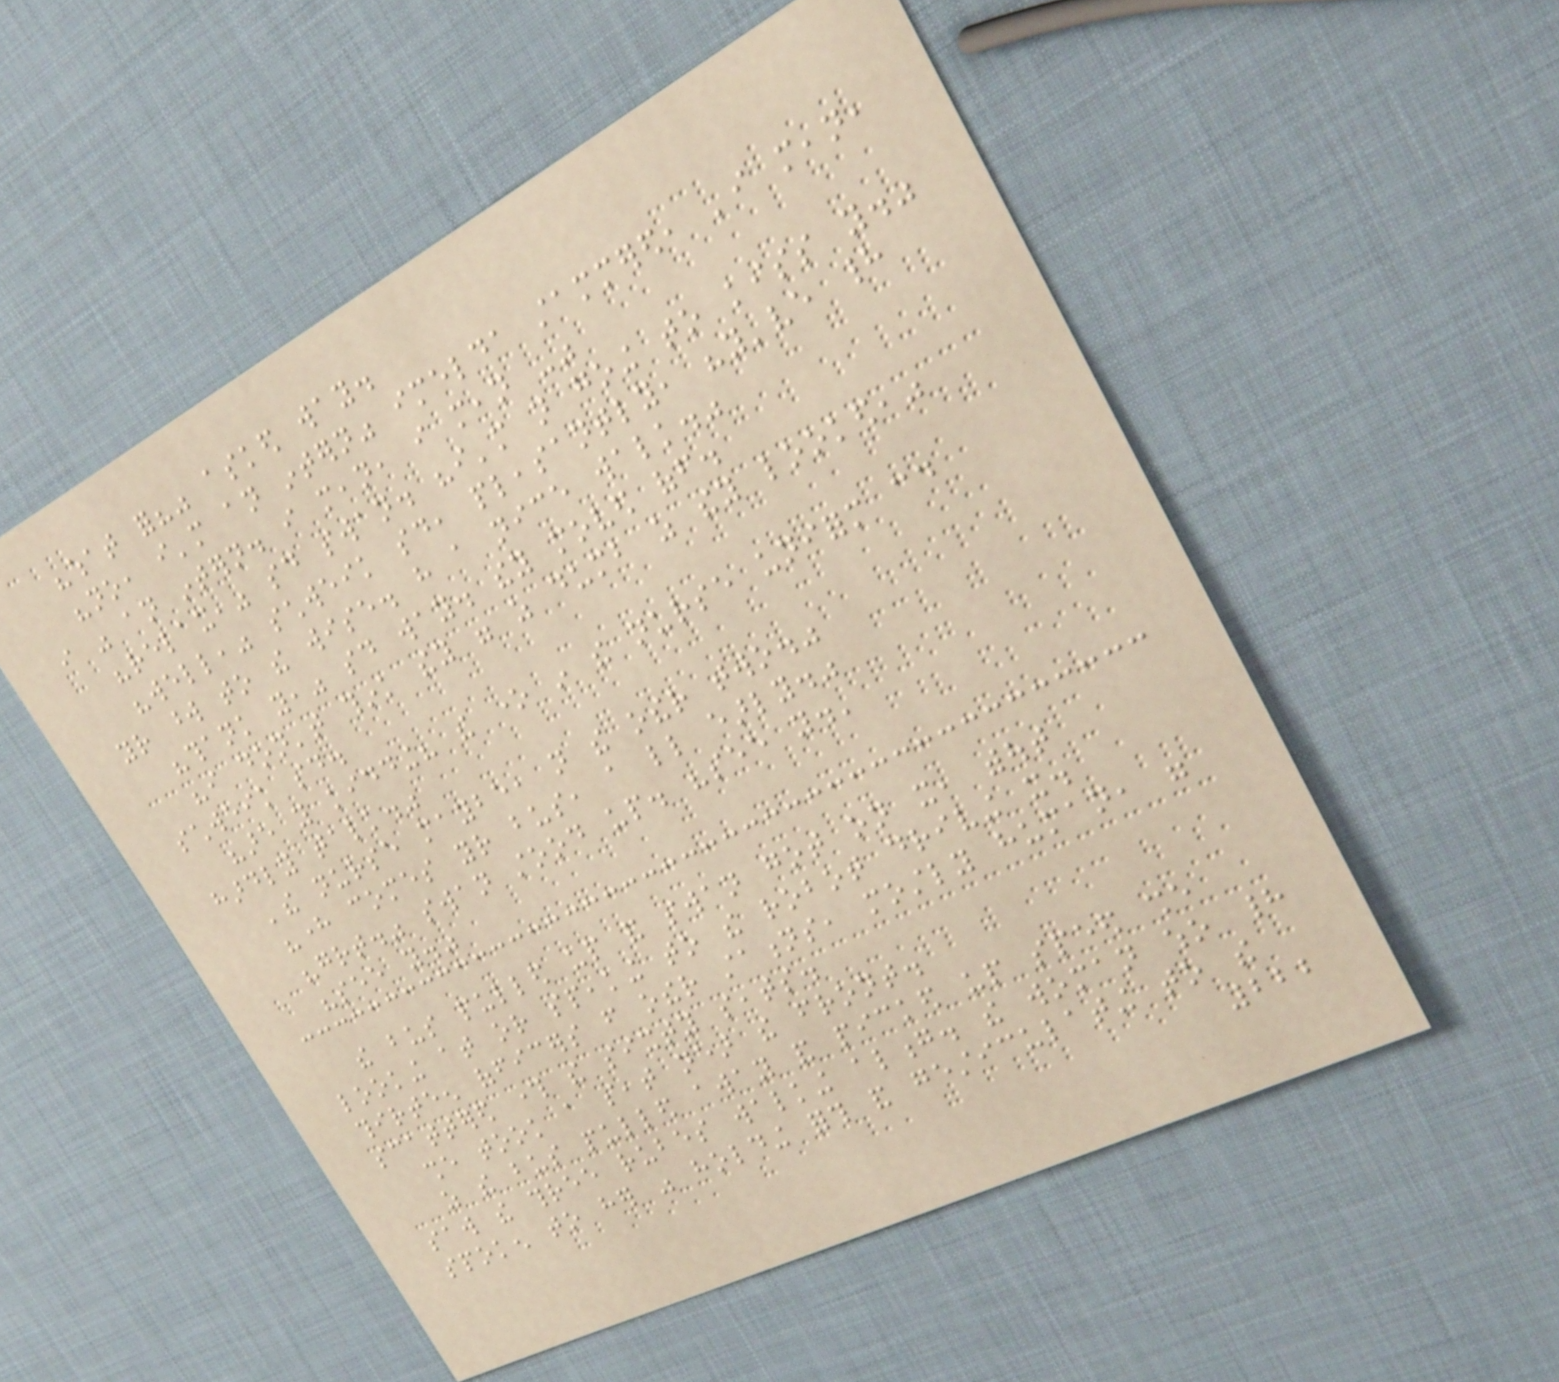"what for?" asked way.
"no, i'm an intern" imelda stammered, 'i mean,
i was an intern. i mean, i mean -"
"relax," said swan. "i'm not going to kiss you."
"well," schweik said, pleasantly, "you've had
your word to the wise. have a nice walk."
"thank you," said way. they moved off.
"i don't think they were as dumb as they looked,"
schweik said.
"are you kidding? the one in the nurse uniform could
hardly talk."
'the nurse maybe, not the other two."
"here comes your bus, a little early."
"great." swan stood up. "see you.'
"see you."
the bus pulled up and swan got on it, without
looking at or speaking to the robot driving it.
thirteen officers from other stations, mostly human, were
scattered through the sixty seats.
she took a seat near the front.
as the bus pulled away and picked up speed she
saw the three rubes walking along. the woman who had
spoken to her was holding forth and gesticulating to the
222
